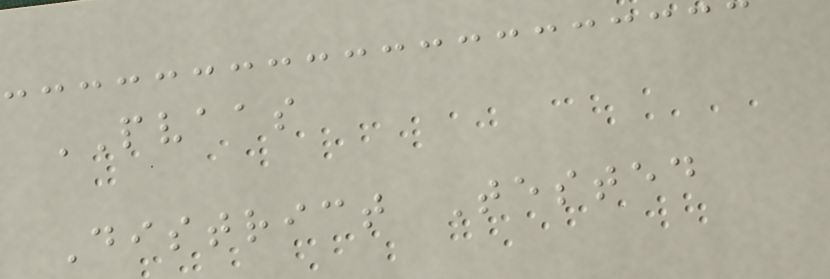PVAAS
District Tested
